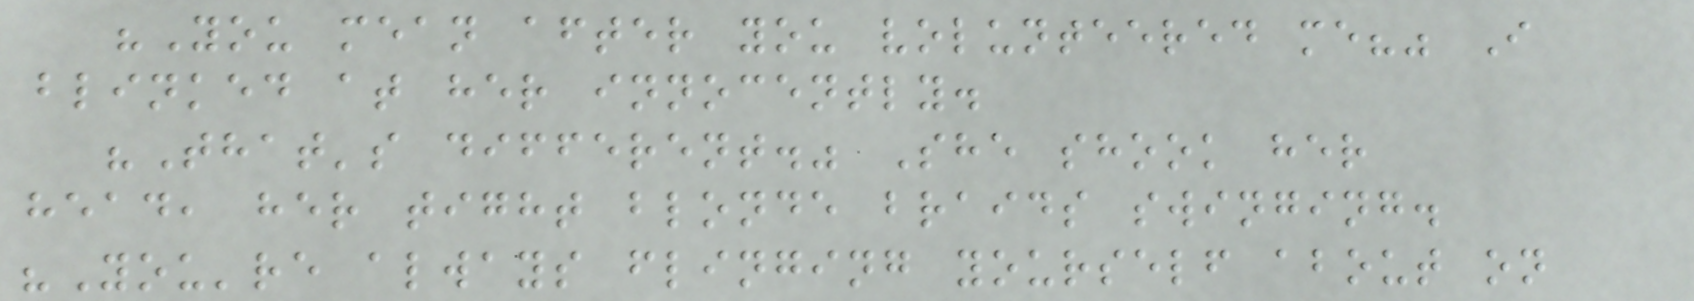"You mean after you volunteered me?" I
blinked at her innocently.
"That's different." She shook her
head, her tight blonde braids swinging.
"You're always flinging yourself about on
